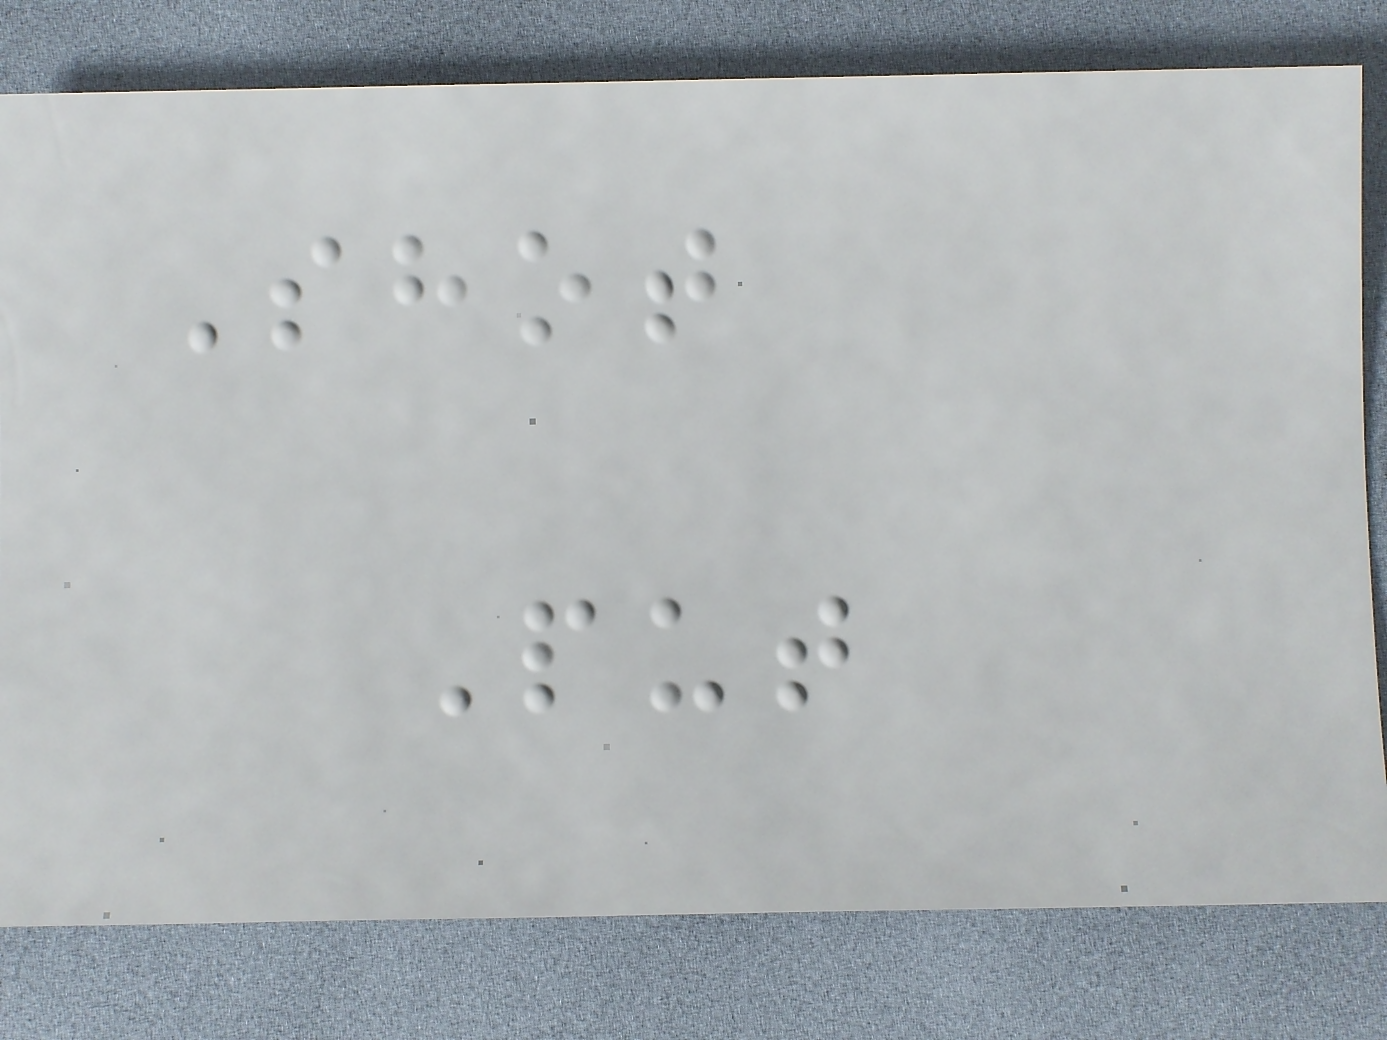Shot
Put
